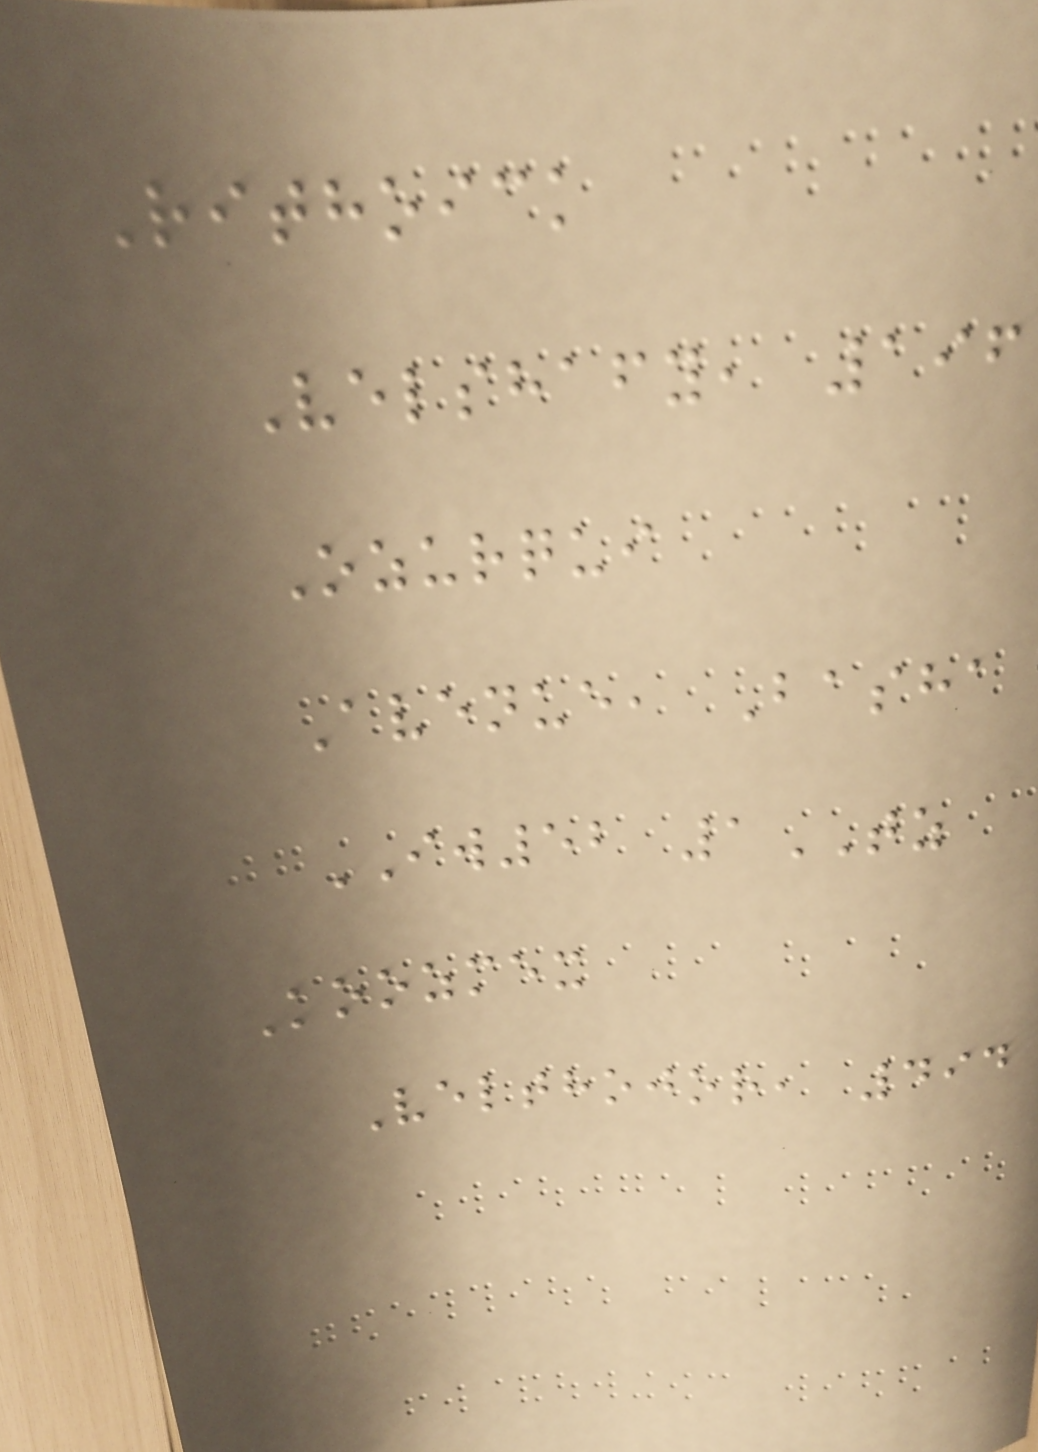Rithoick
Velshafy, 196
Ozurqui
Avenue, Basha
IW52 1TZ
Koozmex
Velthojor, 494
